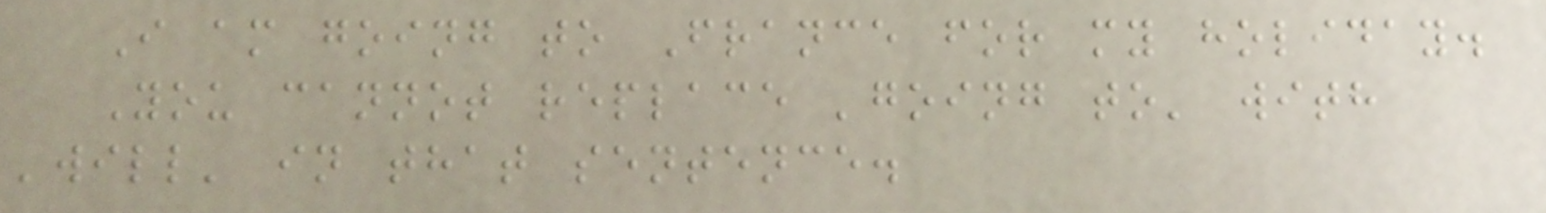I am going to France for my holiday.
You cannot replace 'going to' with
'will' in that sentence.
